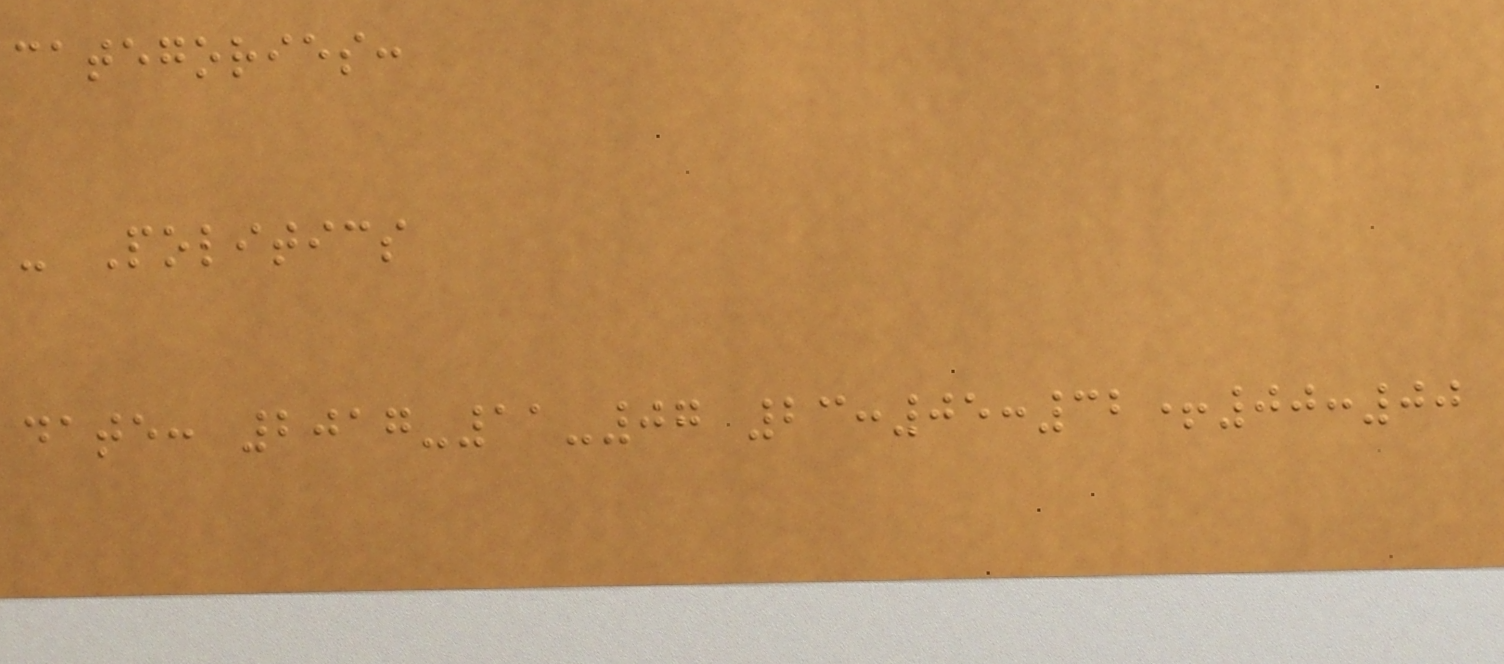categories:
- Politics
date: 2017-11-07 23:05:32+00:00
